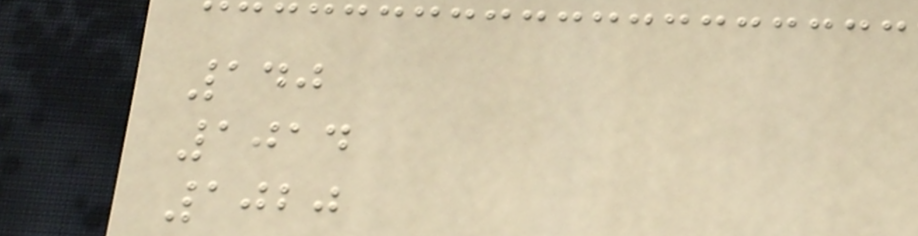140
1014
1020
